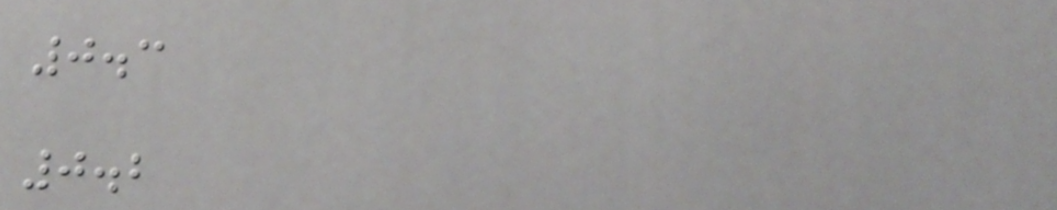0.3
0.2
